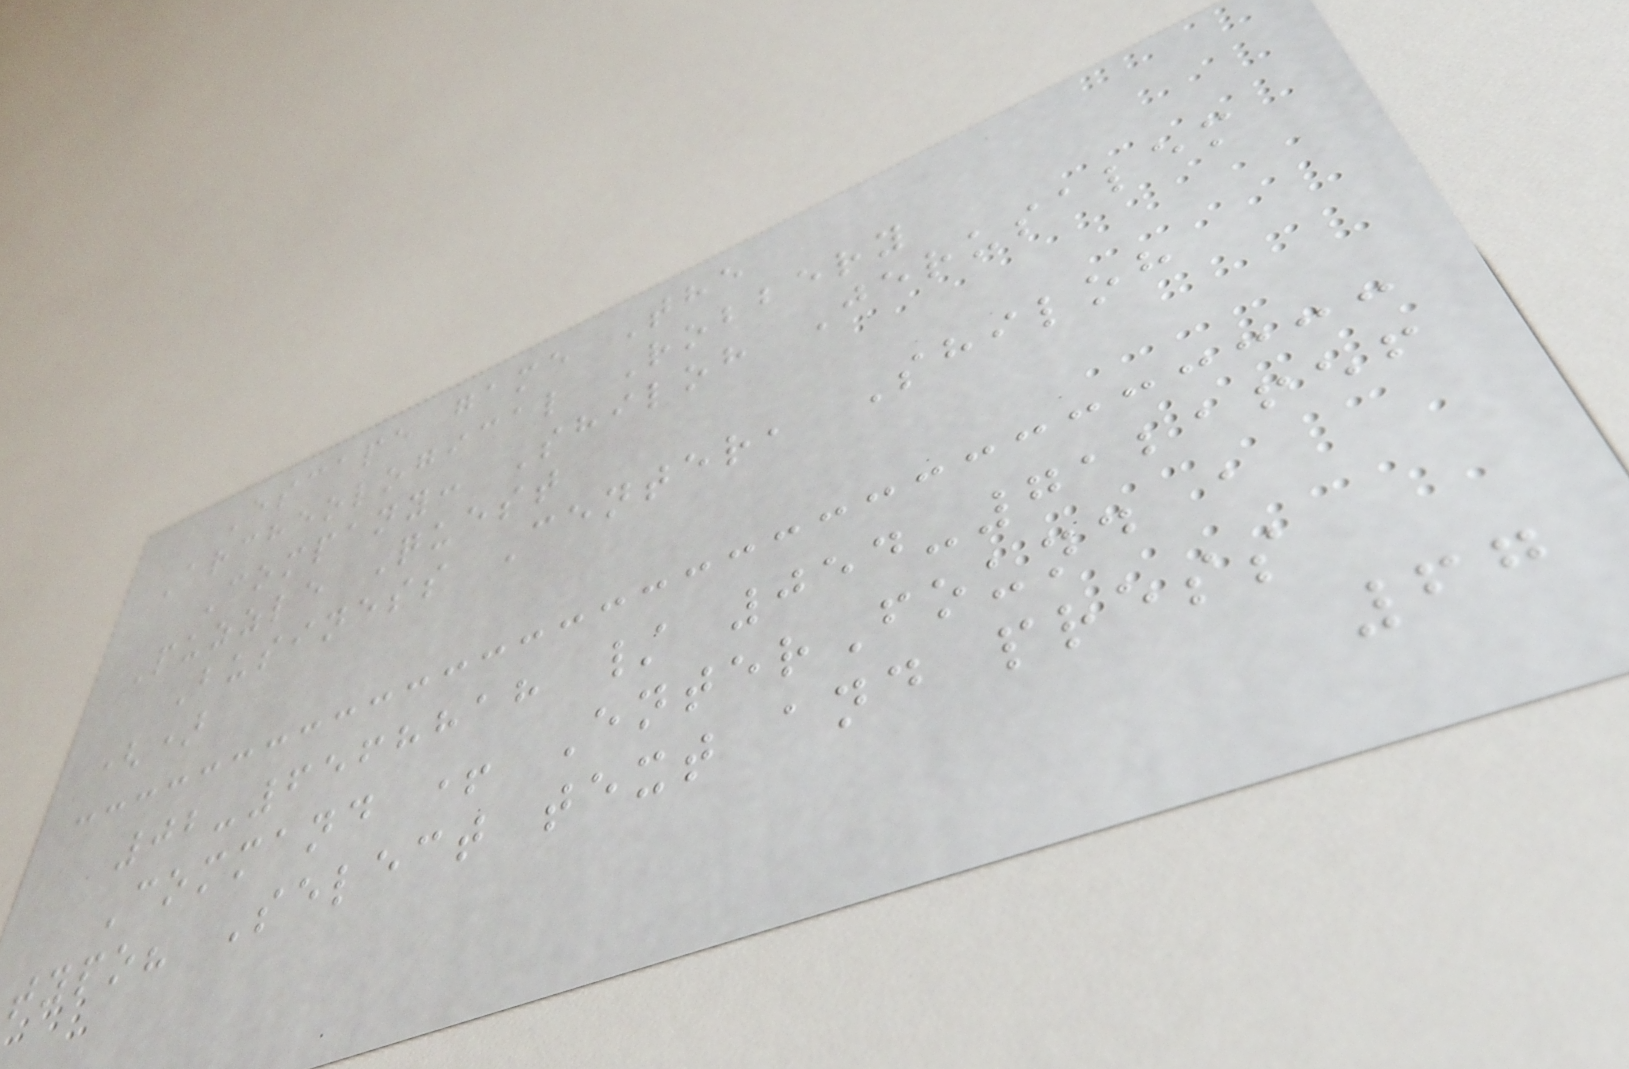Escape game The
Archeological Robbery
Company: Shiloh Jerusalem
Puzzle Quest
Business Center, Shiloh
()
02-6568818 / 054-7121656
Command + EnterFound a
typo? Select text and press
67
